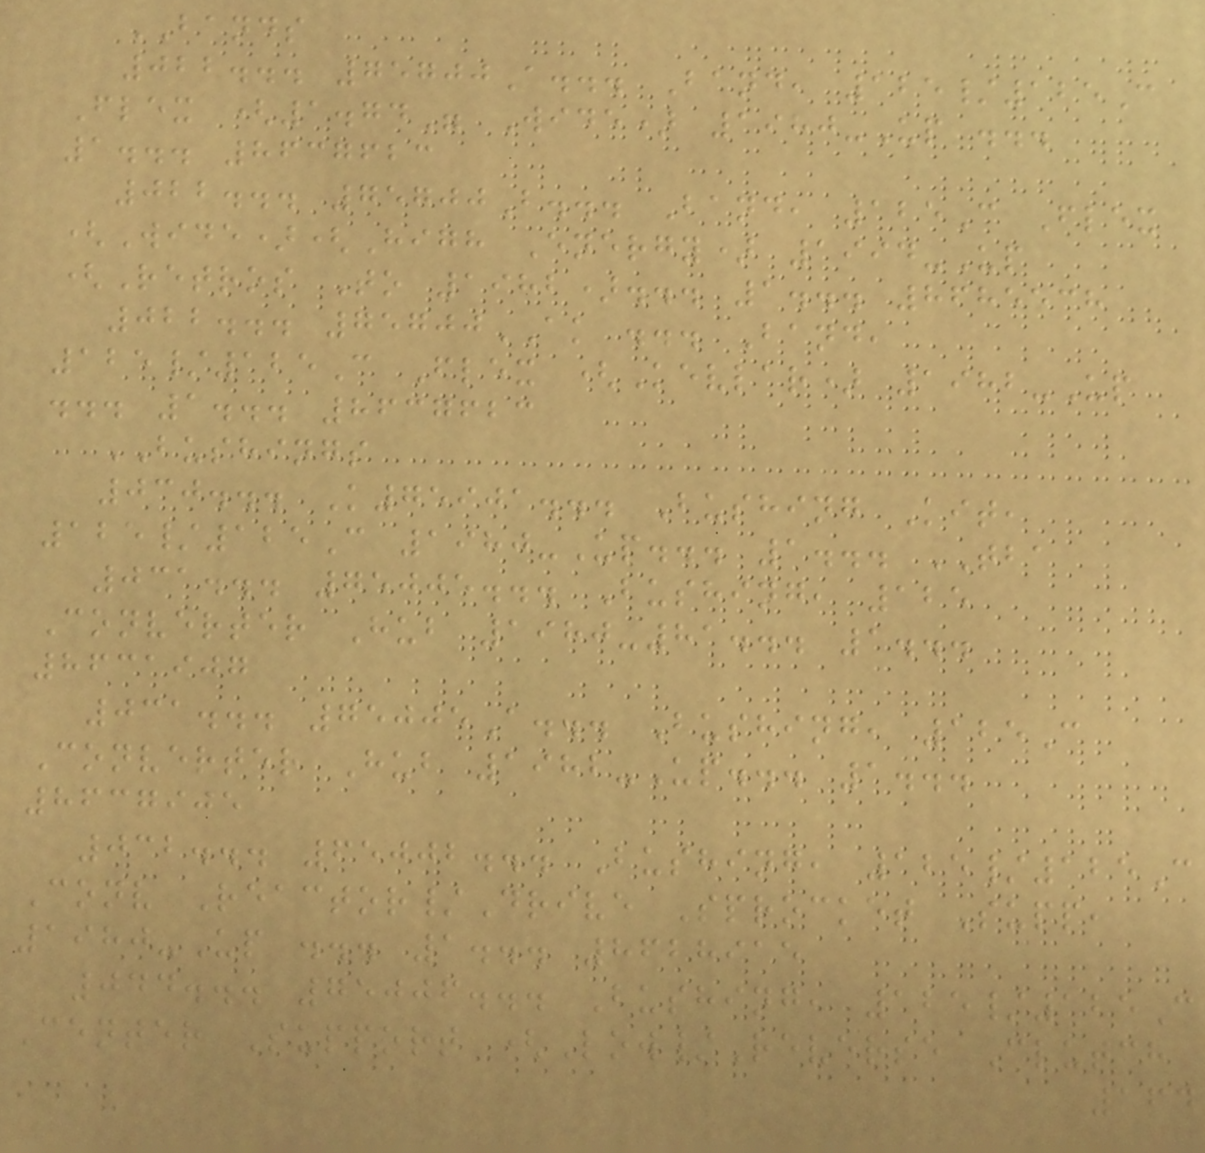BANDS
022... 75700A... Band, 125/125C
Flex (1.74" Wide) 1980-Up ...
1... 8637623
022... 75700B... Band, 125C Flex
(Wide)(High Energy) 1994-Up
(Retros To 1982)... 1... 8685538
022... 75700AK ... Band,
125/125C Flex (Kevlar) 1982-Up
... 1... 8637623
BUSHINGS
030... K75901... Bushing Kit,
125/125C 1980-Up... 1... TBA
031... 75005... Bushing, 125
Converter Hub 1980-81... 1...
8631907
031... 75005A... Bushing, 125C
Converter Hub 1982-Up... 1...
8637905
032... 65002... Bushing, 125/125C
Conv Reactor/Drive Sprocket Supp,
1980-Up ... 1... 8628915
044... 75006... Bushing, 125/125C
Center Support (Low/Reverse Clutch
164
